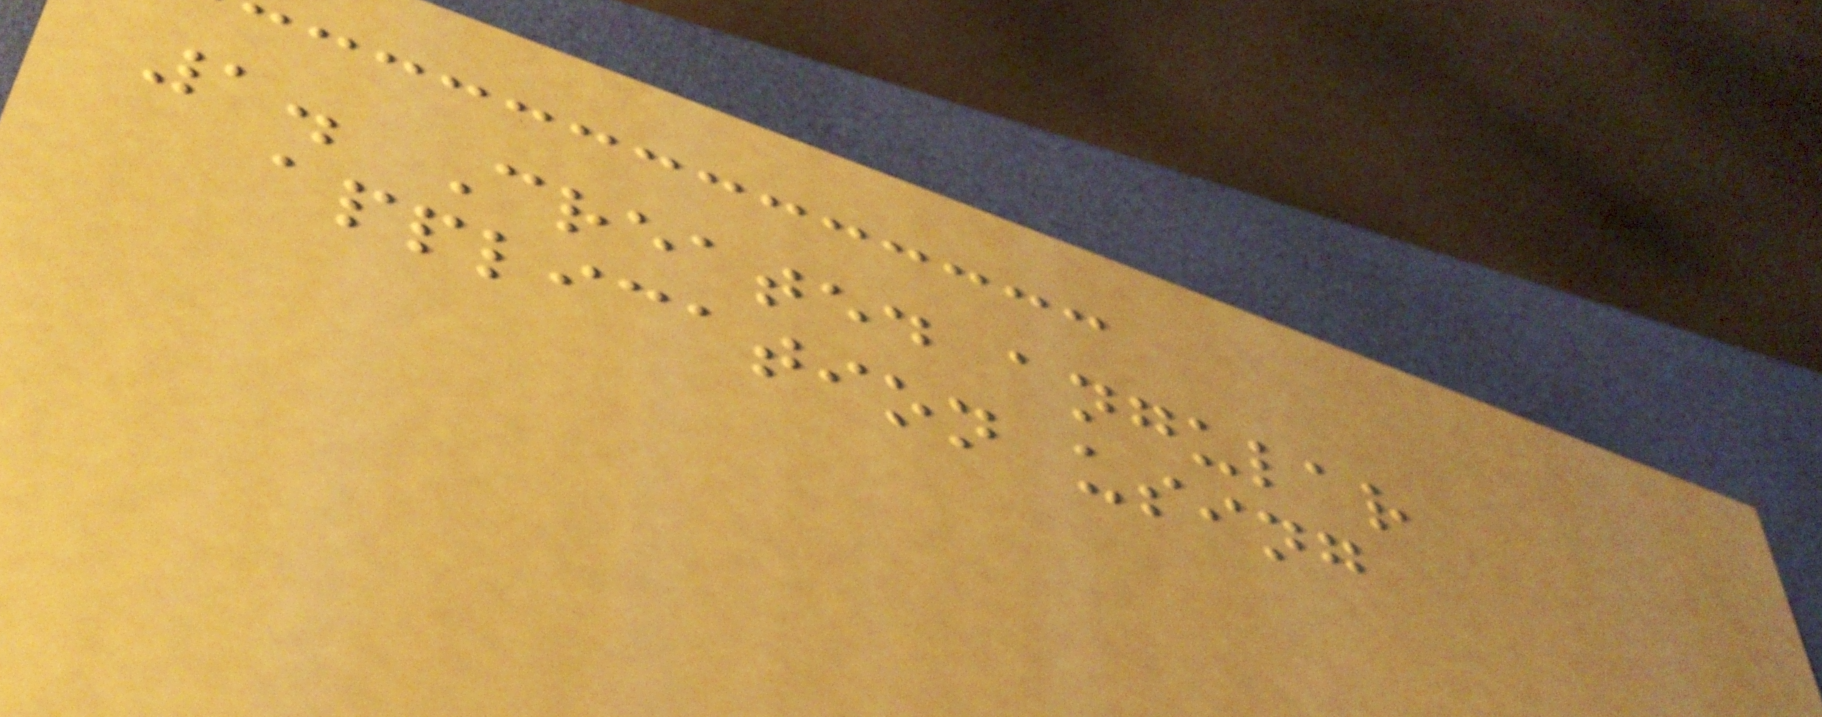1. Created angular
application using
